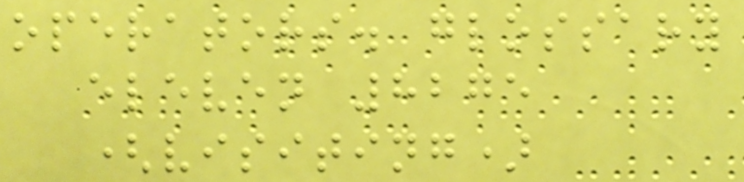operators. glossary
eleven 8275
(visiting)
